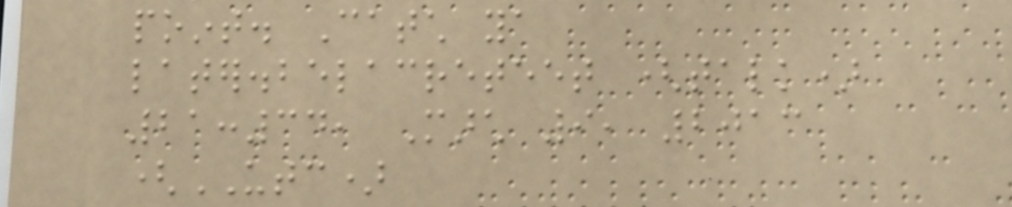point. Catch ya
later.belacreteet (talk)
21:34, March 9, 2013
(UTC)
